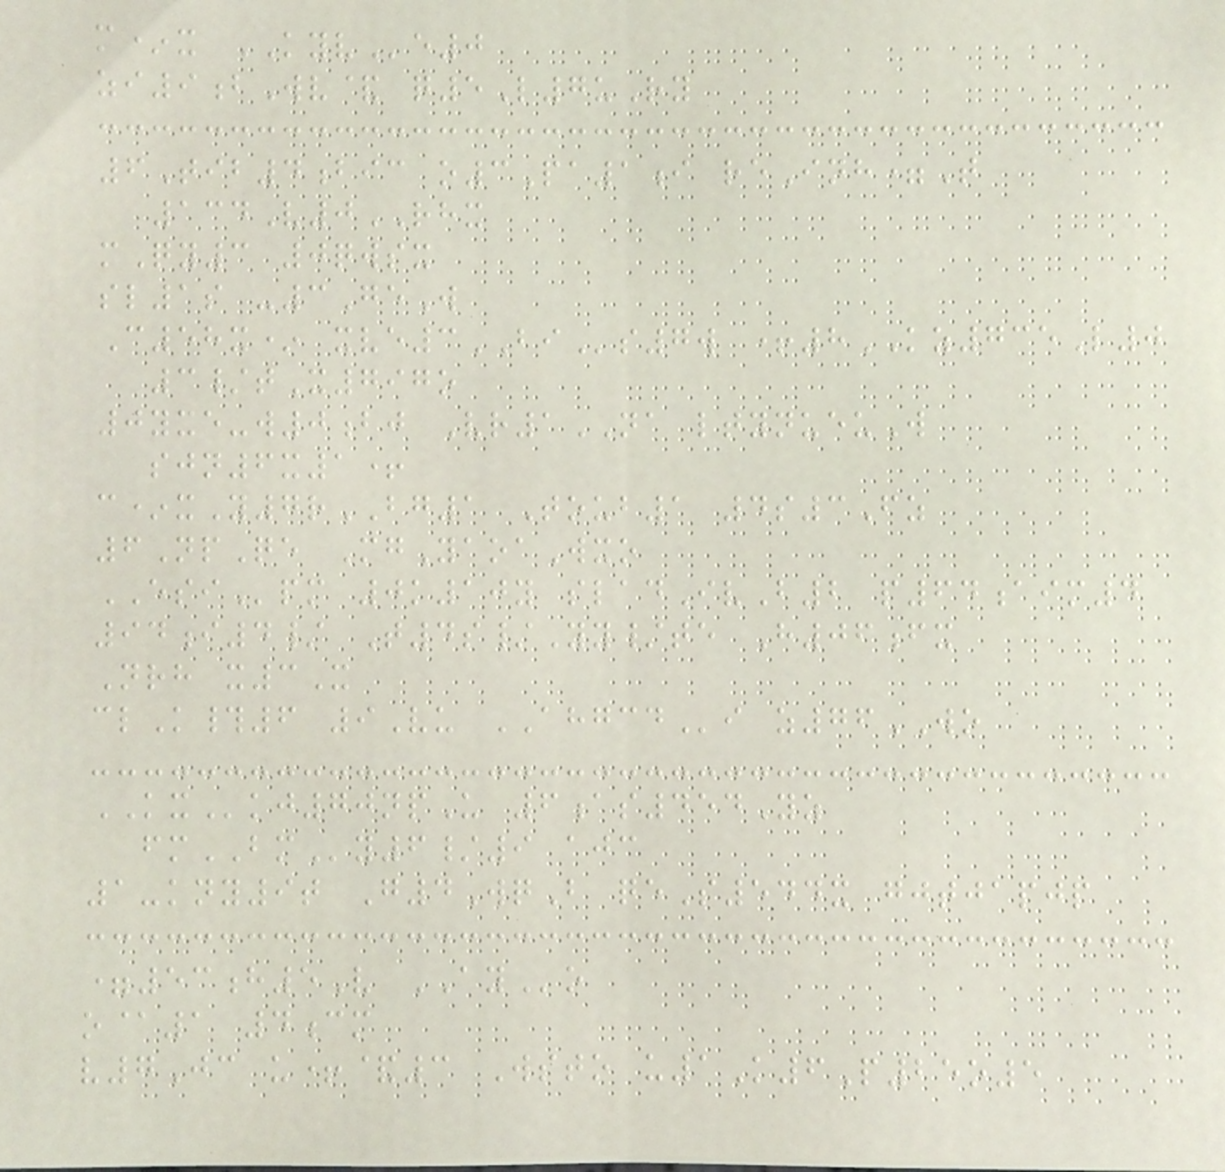m*x KYVe0
zi9bWv& q5L7uRy
6Tib4bic o3Pa1i reInh=T
134V0RHX
mQy3 0qwsx
sl1s -3GeW
C58x* xve3BIs7w +8KZ735L0
3/tX797o
0yxe-w0bj Vr1NA ltynueuW
sjn6x1+
c*xY7rBG1 Toub1 4s3Fz
6NpQe MgYaoaWxo
ESIpm 0k10y sladIvB2 p64aim4
94i4/ T4s/Yy/te H06fx
Nrh x3X
clK#6 9Vu AHGCDi z76WO
KXkj70npU 6as454Yz
fmBMy6/9 ajc
1-kny9t G4WqB qeS544x gjtjapjp
=53h5V AYo
o@1 4cm
v7Jc u+&3 Wsto u1K6P25o5
